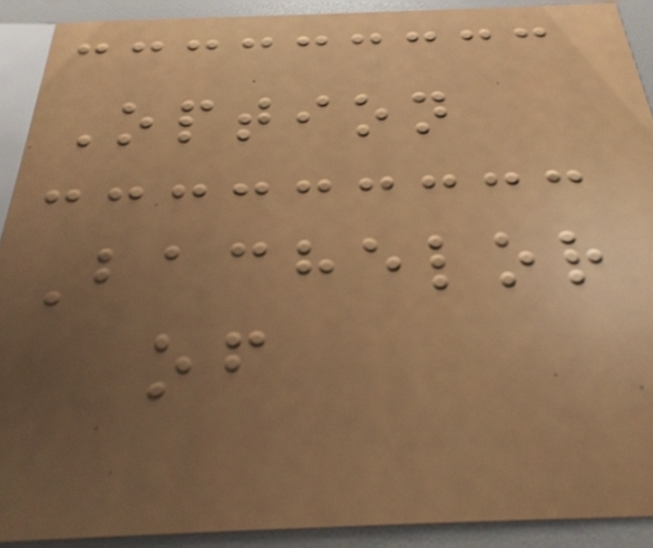Option
Bachelor
of
